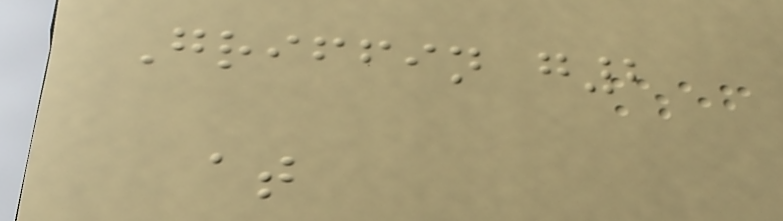Griffin g2
at
